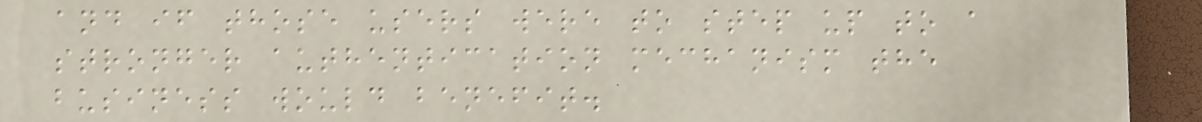and if those users were to step up to a
stronger authentication mechanism the
business would benefit.
